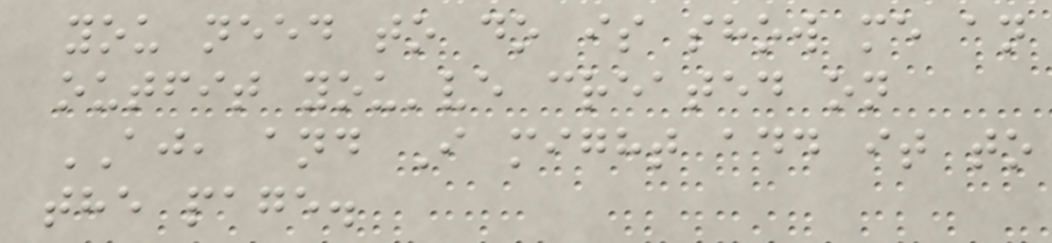you need to do is show me an
outfit you've created on
AJ, and I might add it to
the page.
